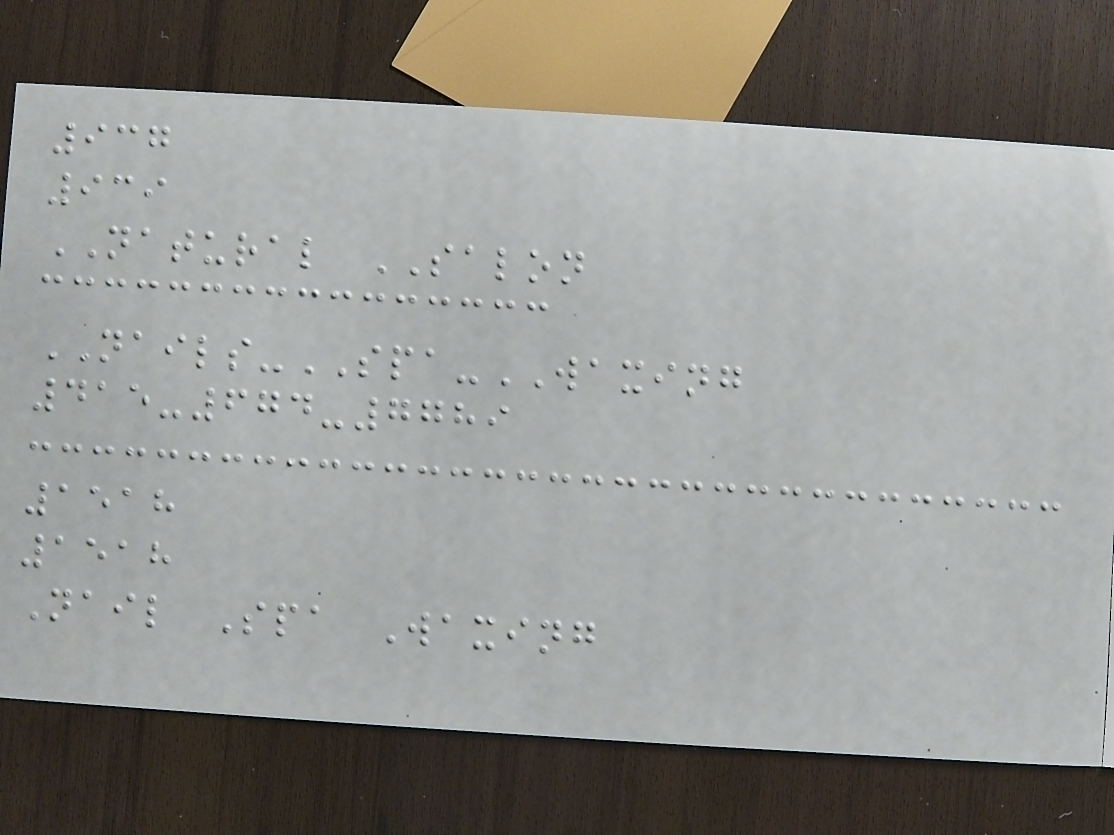937
939
NATURAL SALON
NAILS-SPA-WAXING
415-674-7789
1518
1518
Nail Spa Waxing
